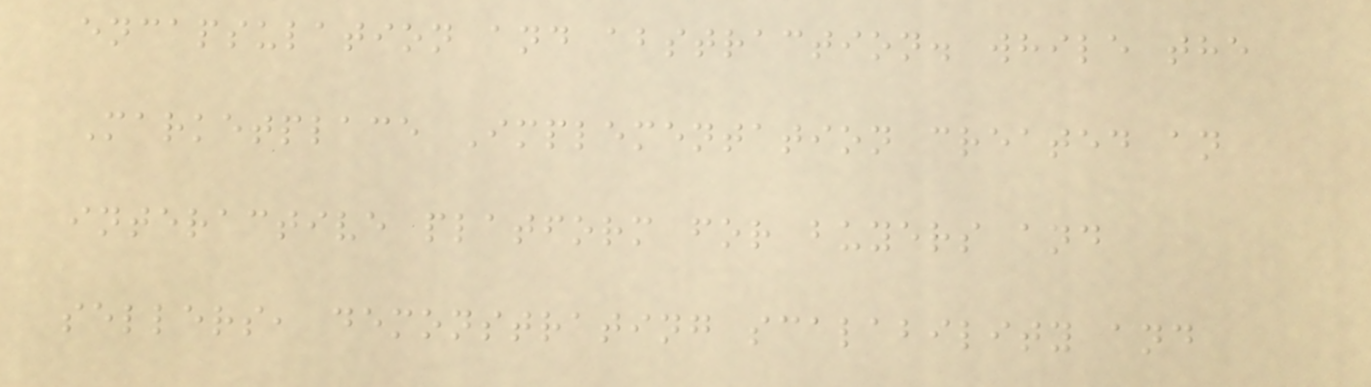encapsulation and abstraction. while the
Marketplace Implementation created an
interactive platform for buyers and
sellers, demonstrating scalability and
